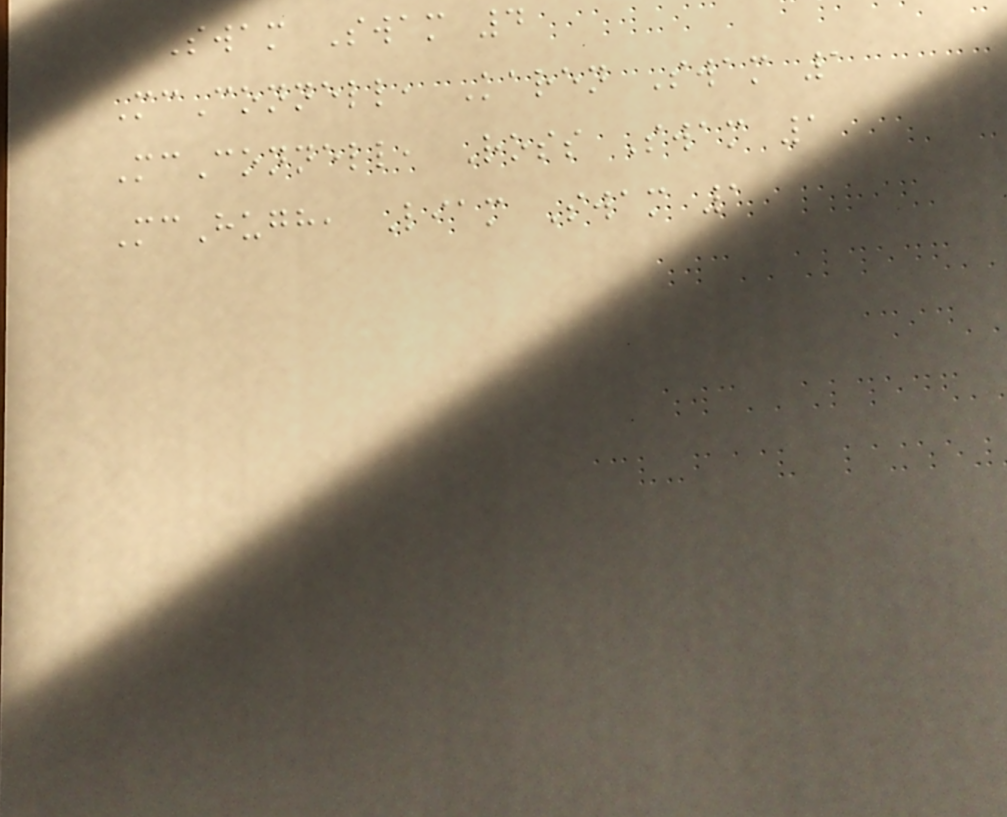Swam Swam 4
McConnell, Karen Swam 1
McConnell, Ross Swam 1
McHugh, Liam Swam 1
